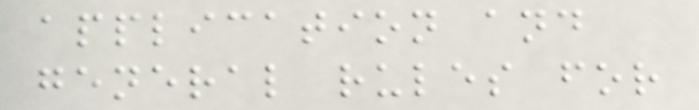application and
general rules for
